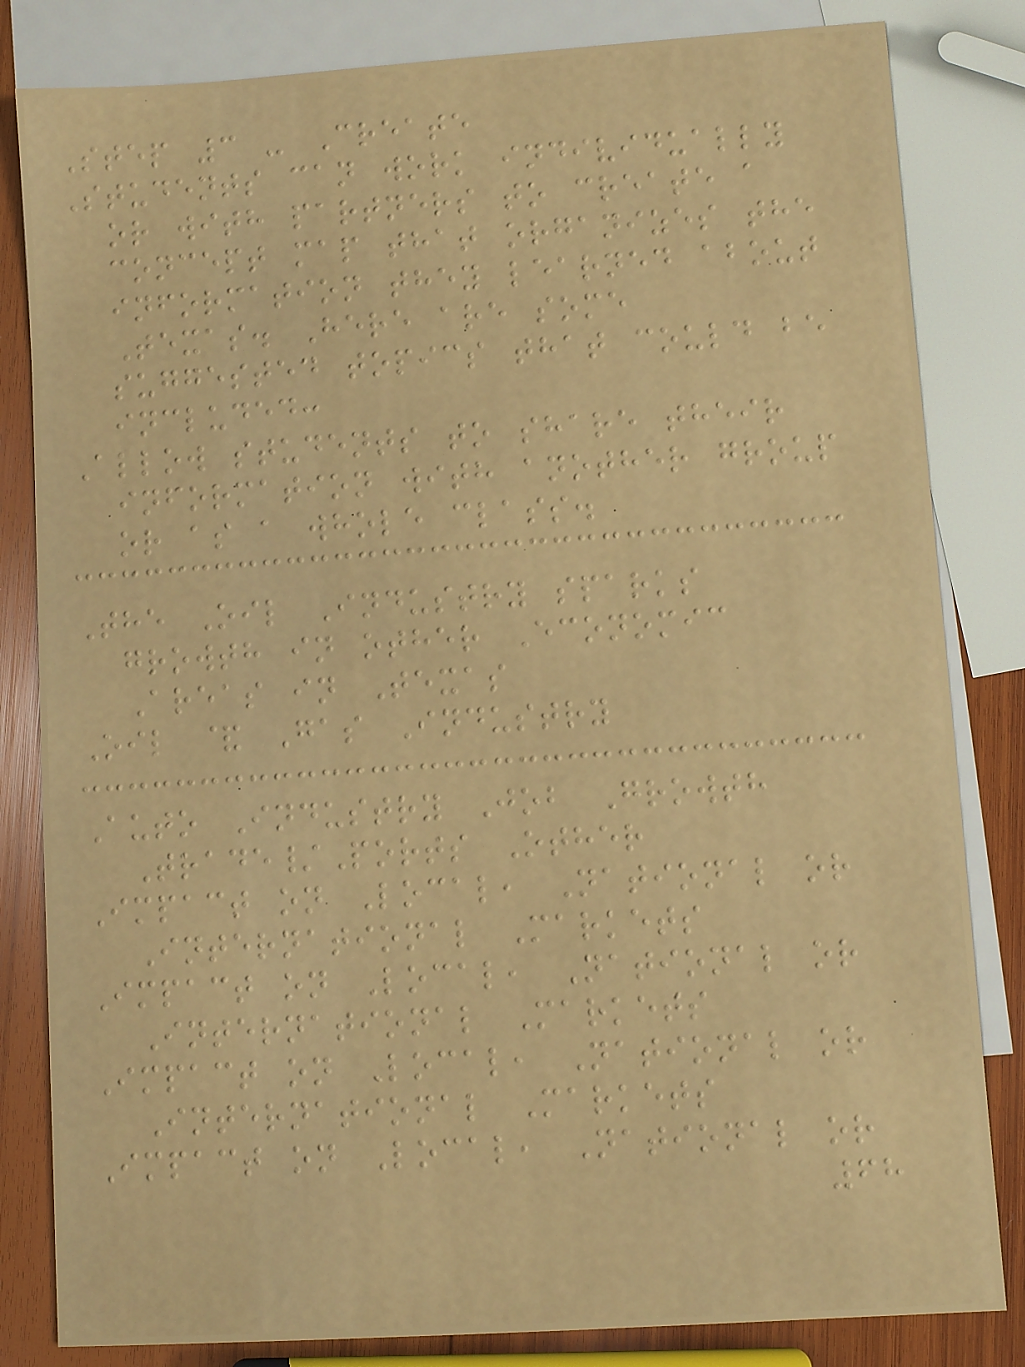Step 3 - Create
Students can work individually
or with partners to create a
concept map that organizes the
information they learned about
Texas. Here are some
suggested topics that could be
included:
Allow students to share their
information with another group
or as a whole class.
The Oil Industry sparks
growth in other Economic
Areas in Texas
Oil & Gas Industry
Auto Industry Job Growth
Trade/Ports Other
Impact on Local, National or
International Markets
Impact on Local, National or
International Markets
Impact on Local, National or
International Markets
Impact on Local, National or
68
